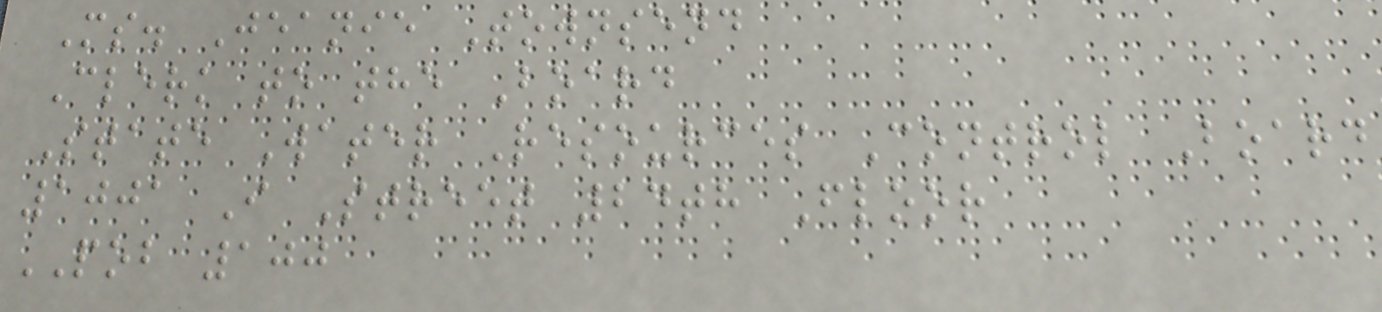Ms. Jeanie Townsend
Clerk to the Board
State Water Resources Control Board
1001 I Street 24th Floor
POB 100
